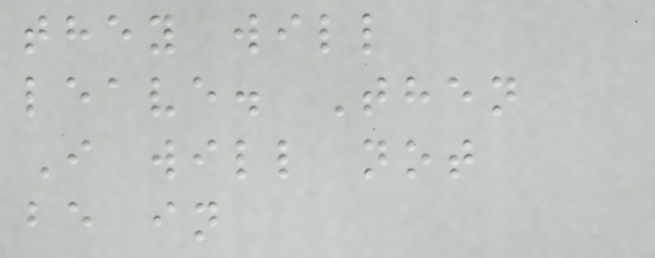they will
leave. Then
I will not
be in
